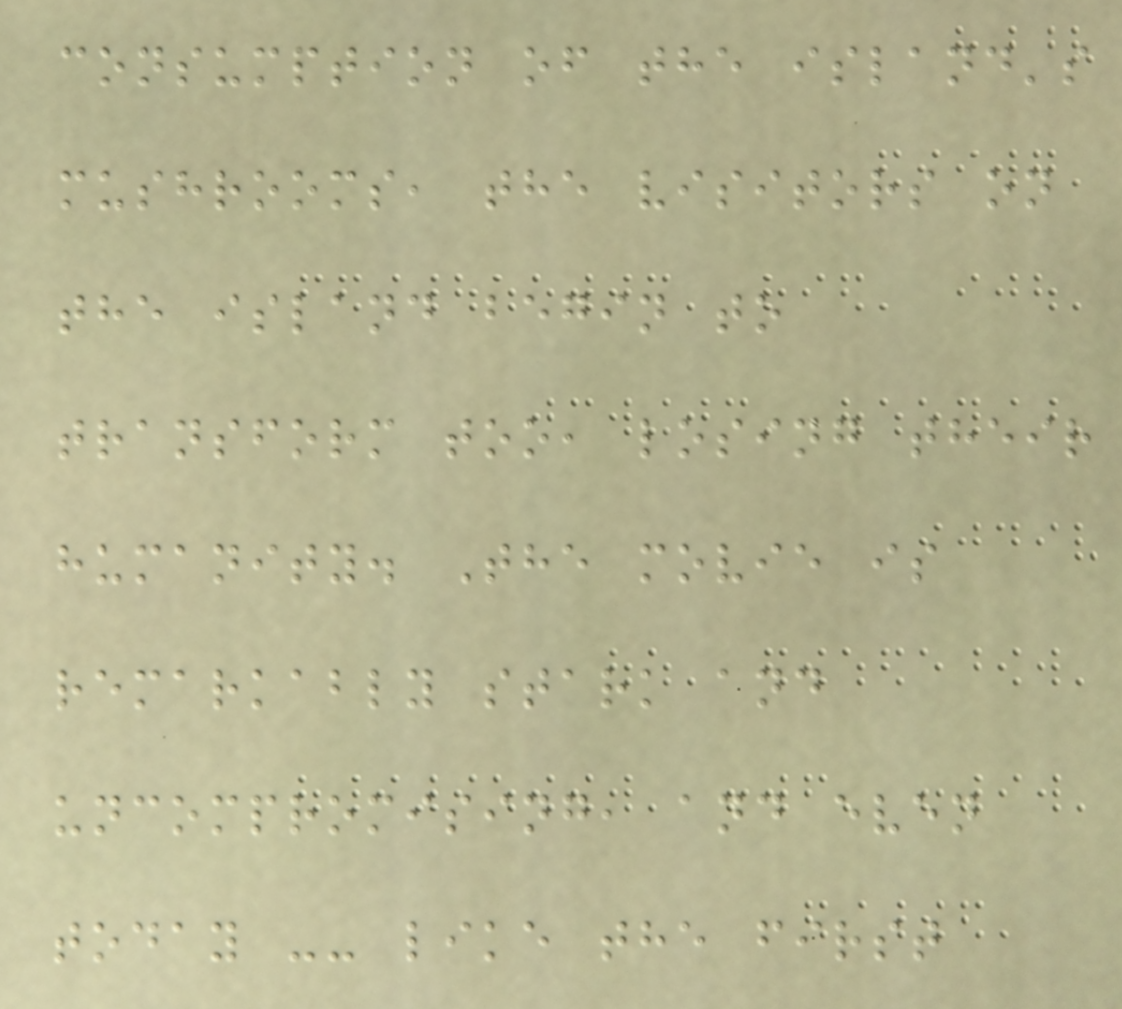consumption of the island's
mushrooms, the visitors on
the island begin to
transform too, losing their
humanity. The movie is
remarkably stark and
uncompromising, and even
today -- like the first
